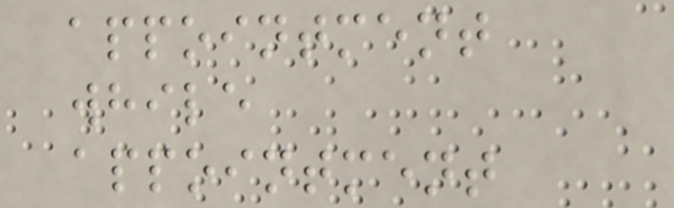appointment
while
appointment
